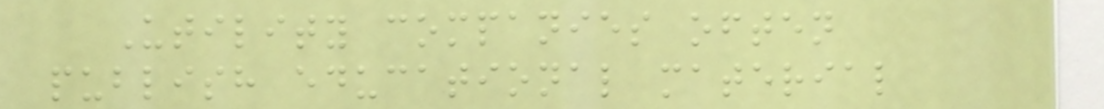Utility companies often
publish educational material
